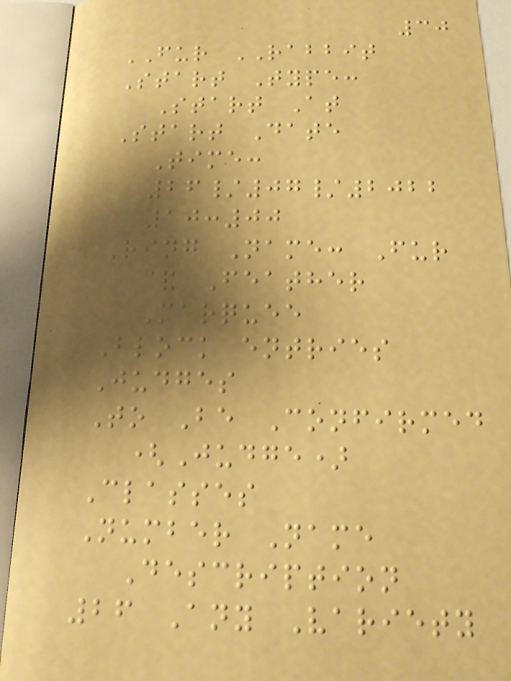30
FUR RABBIT
Start Type:
Start At
Start Date
Time:
26/07/2022
10:00
Ring Name: Fur
& Feather
Marquee
Block entries
Judges
To Be Confirmed
(Judge)
Classes
Number Name
Description
26 Any Variety
